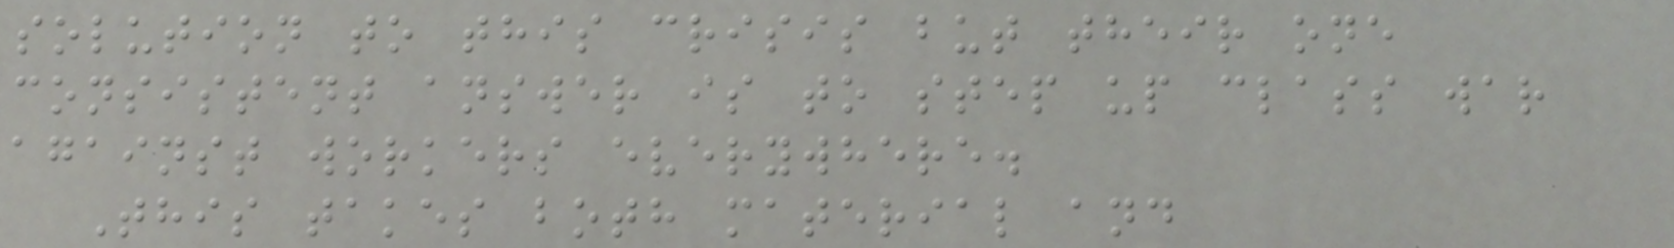solution to this crisis but their one
consistent answer is to step up class war
against workers everywhere.
This takes both material and
